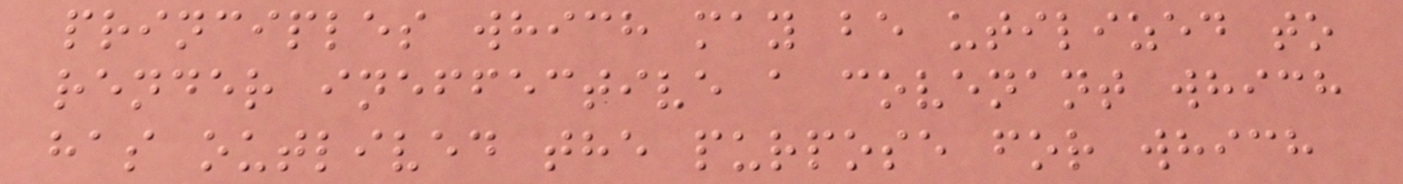principles which may be utilized to
render ineffective a covenant which
has outlived the purpose for which
